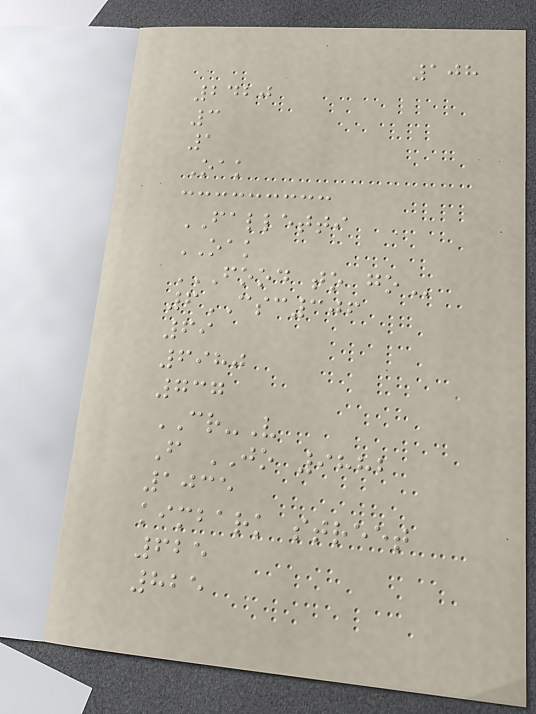108
2420
3
1
Oak
FALLETTI
OAK
FOOD TO GO
6CSC306
69
6980
737
CR-V
F JO 9882
1035
kimbark street
625
825
